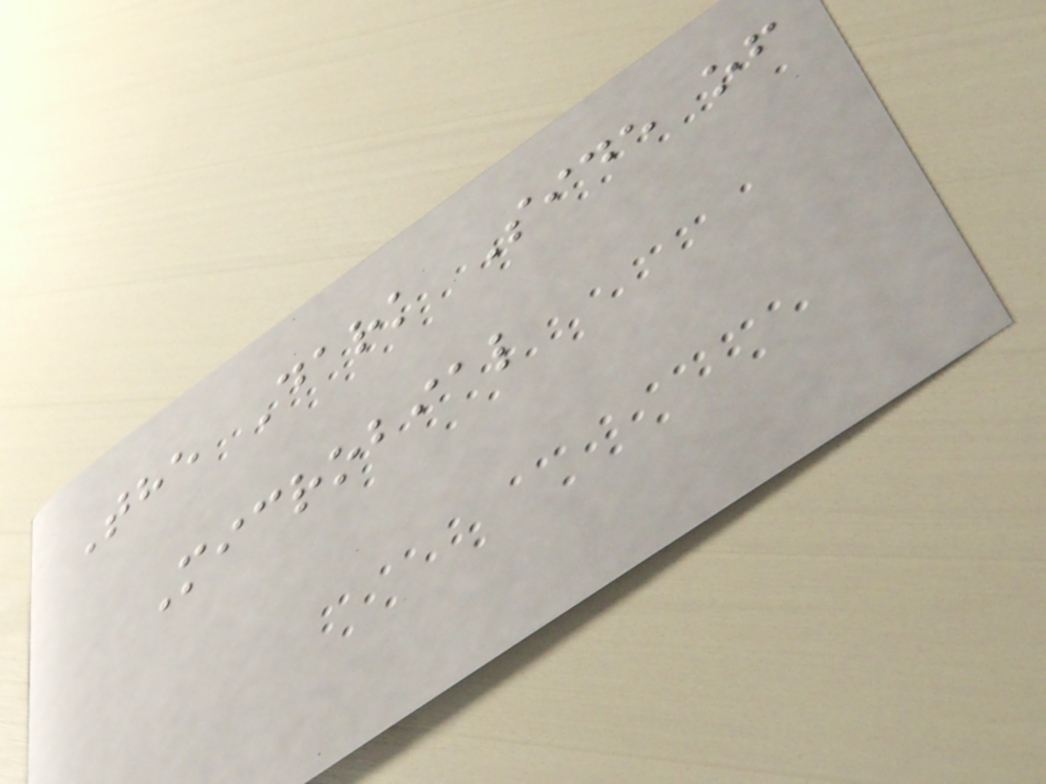The Dark Side of
Microbial
